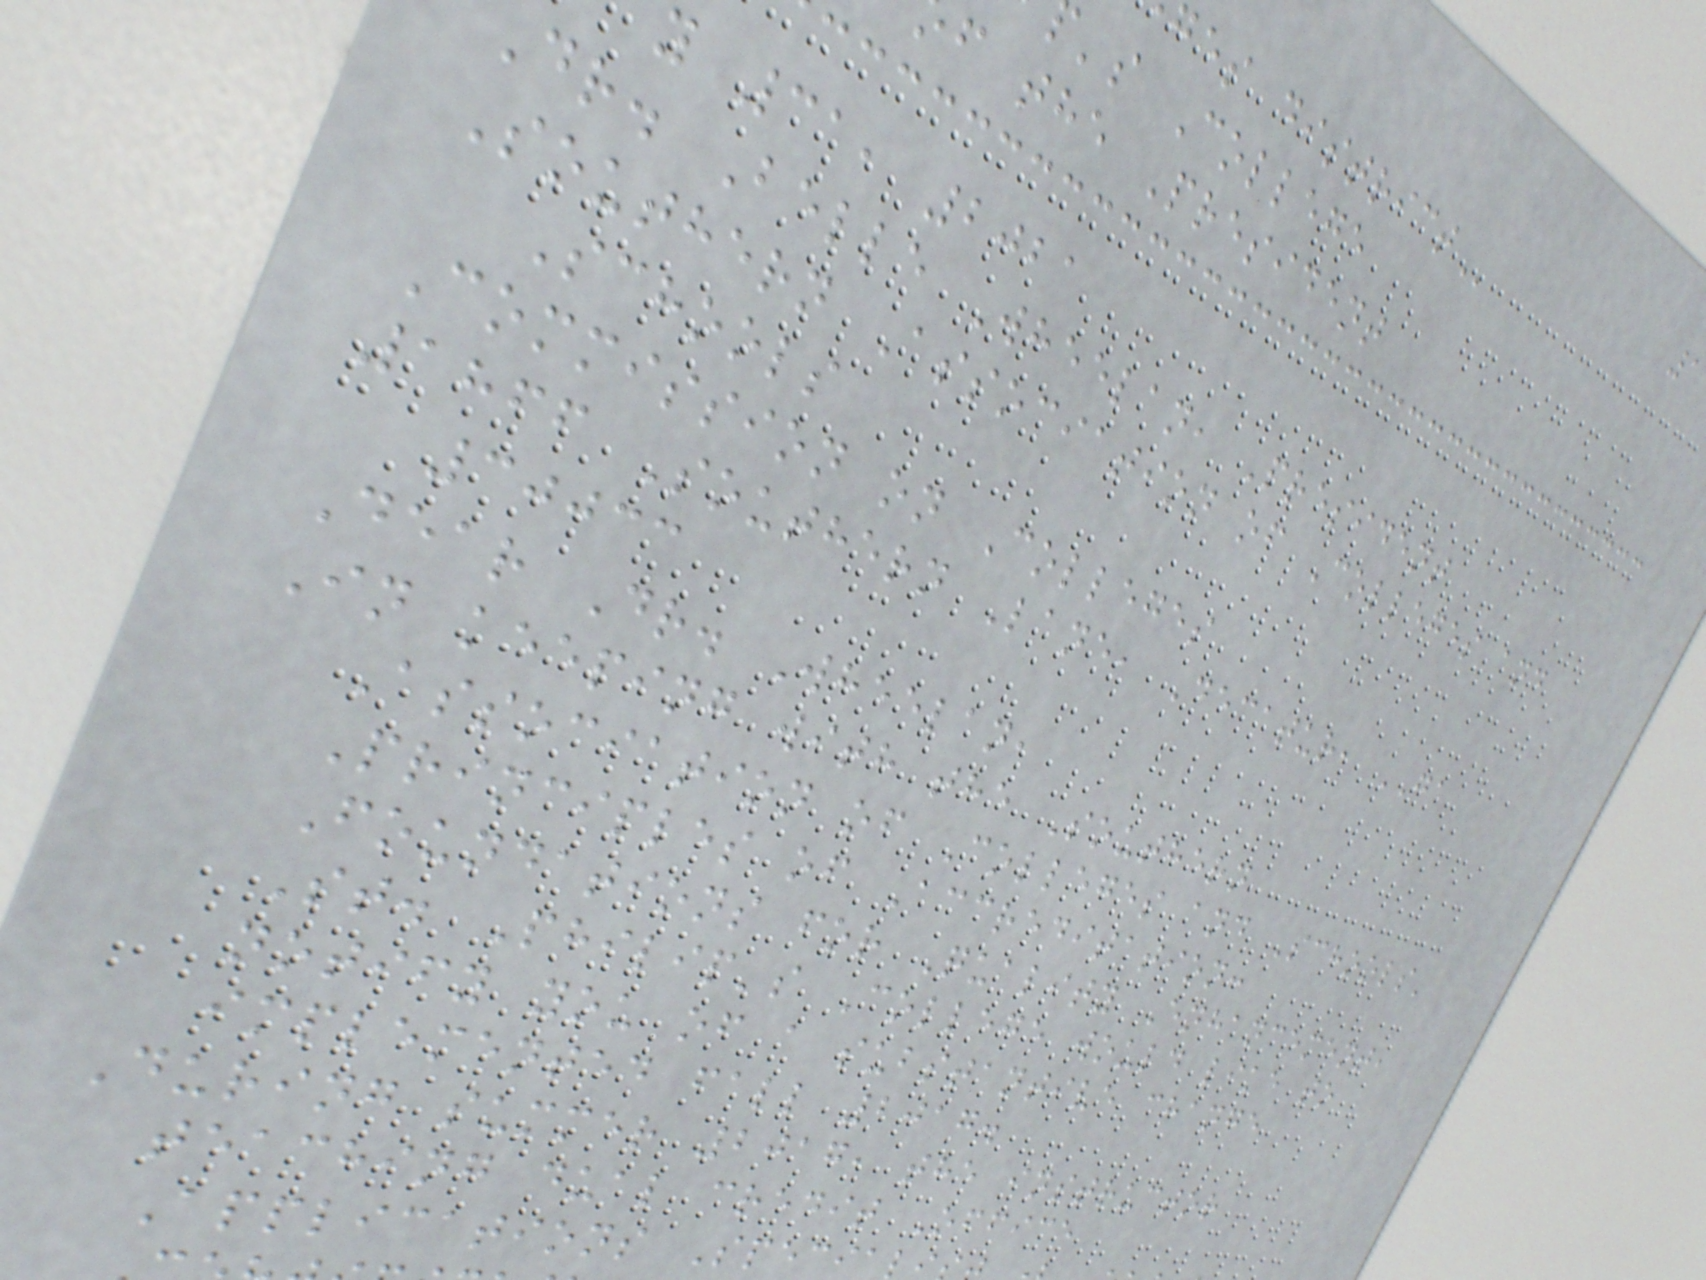's College
f the President
y 31, 2021
dr. Belle Wheelan, President
Southern Association of Colleges and
Schools
Commission on Colleges
1866 Southern Lane, Decatur, GA
30033
Dear Dr. Wheelan,
In keeping with the Southern
Association of Colleges and Schools'
Principles of Accreditation:
Foundations for Quality Enhancement,
St. Philip's College would like to
notify you of a substantive change
implemented fall 2017.
During summer 2017, the instructor
teaching dual credit Office
Applications Specia
